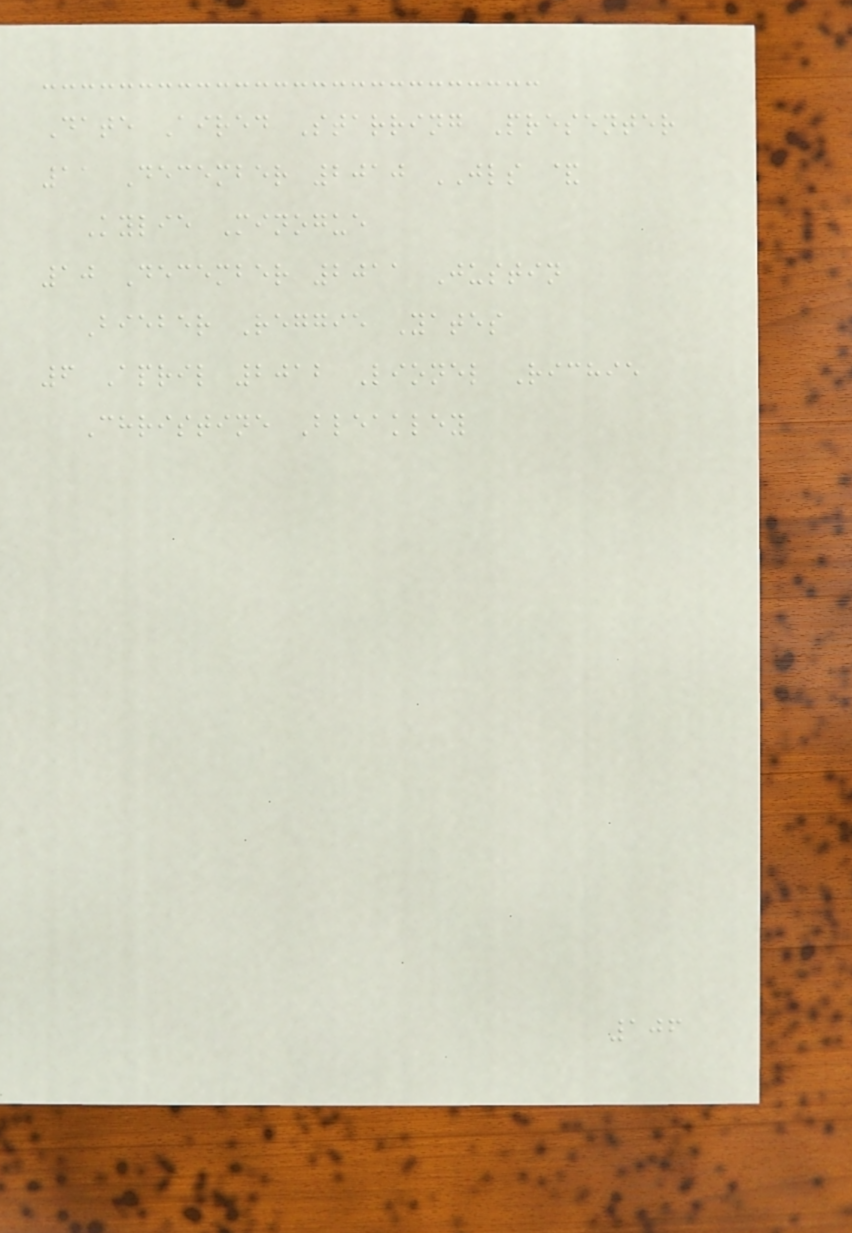Date Aired Starring Presenter
11 December 2010 JLS &
Kylie Minogue
10 December 2011 Justin
Bieber Reggie Yates
6 April 2012 Lionel Richie
Christine Bleakley
106
